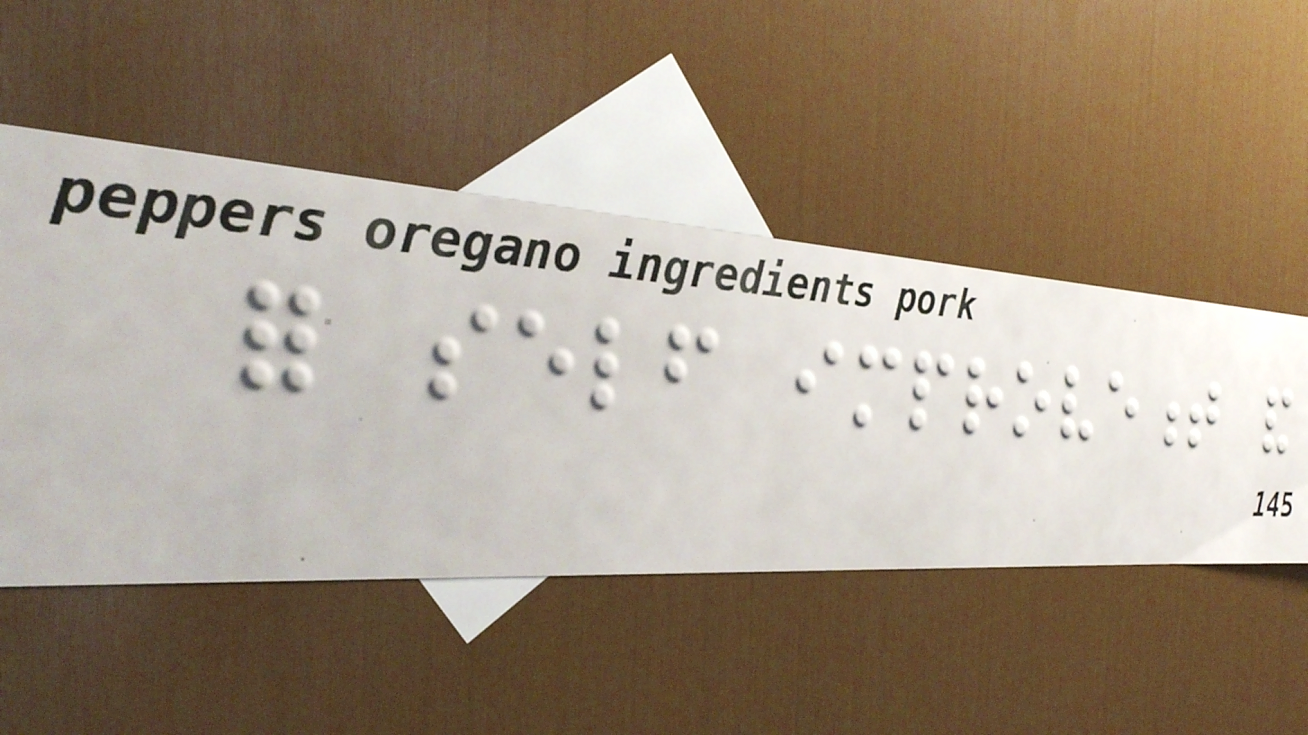for self improvement and
